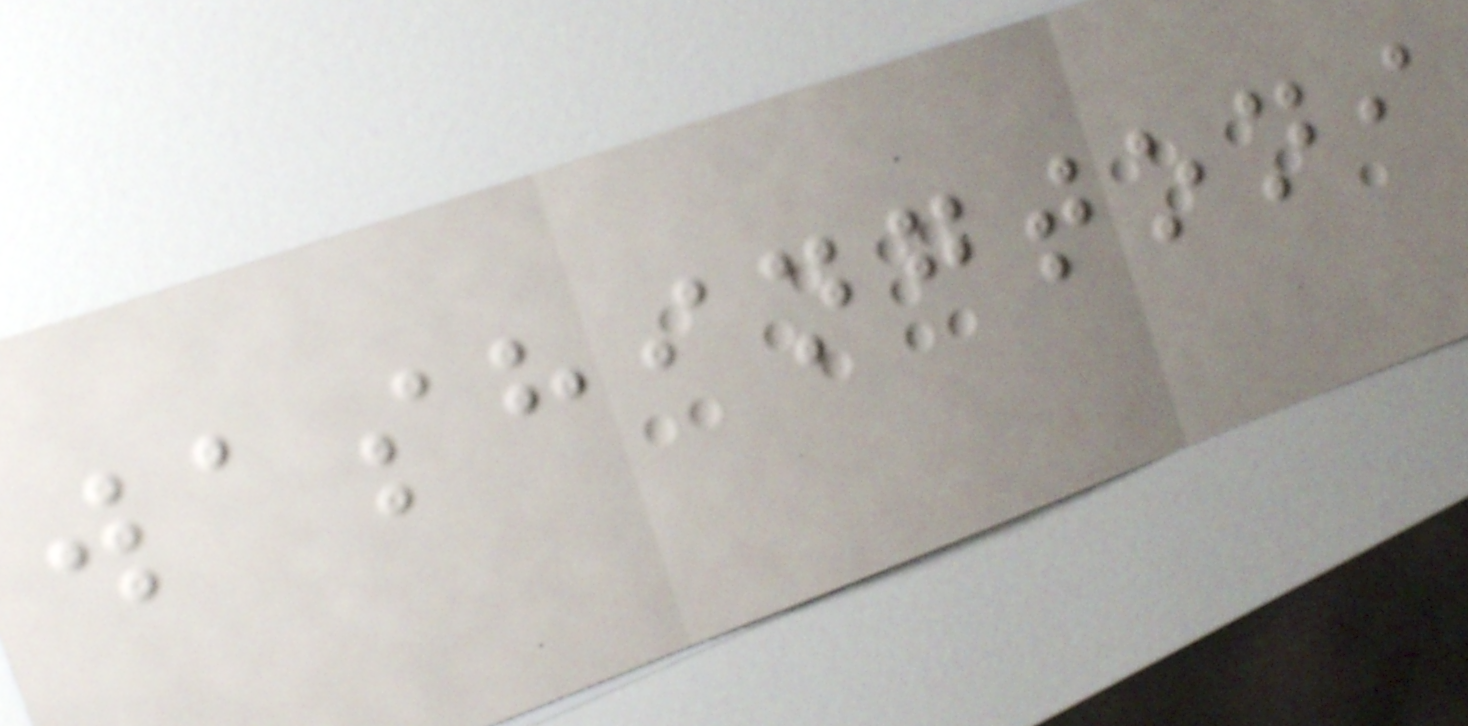washingtoni
